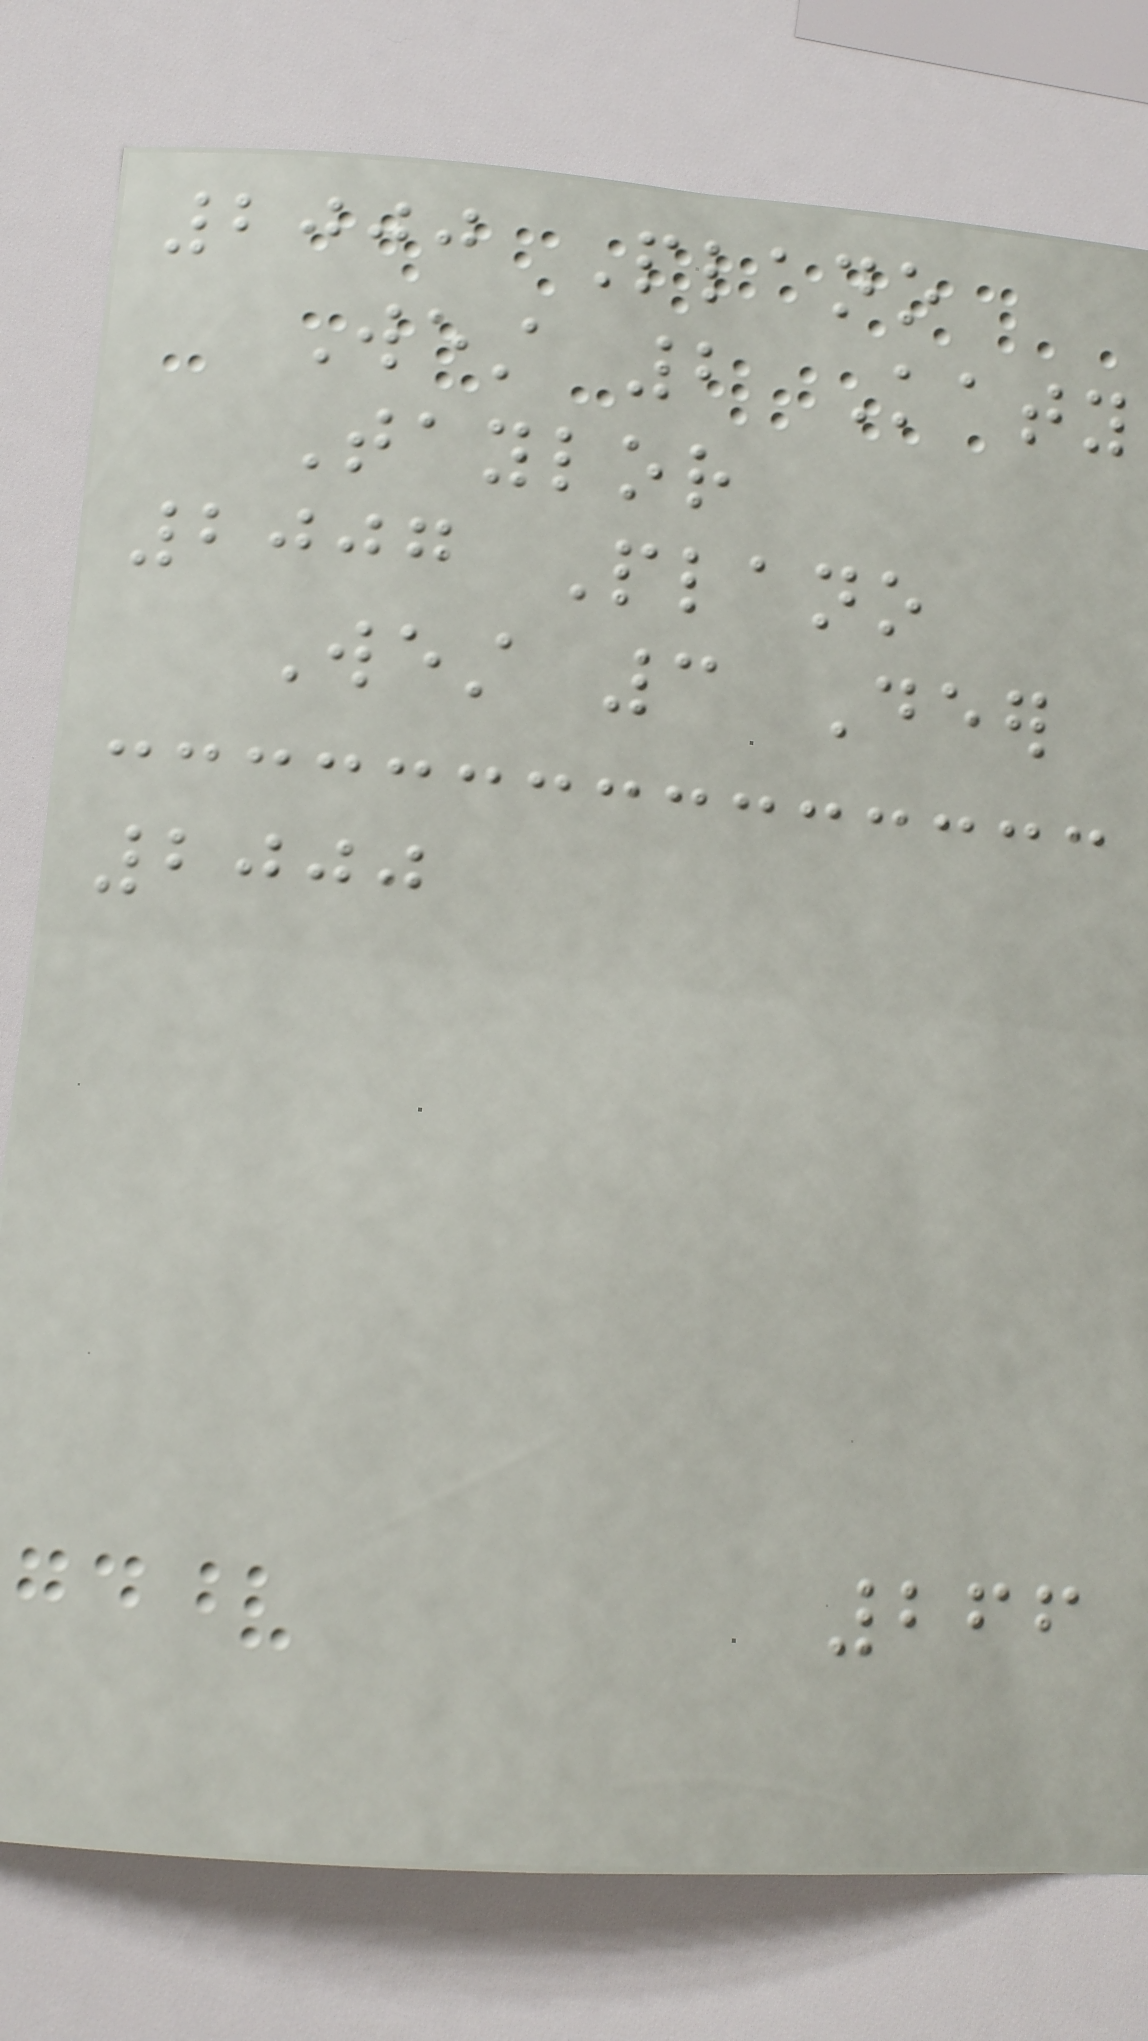2000 Plano
West 2 Katy
Taylor
2007 Plano
West 3 Deer
2000
266
